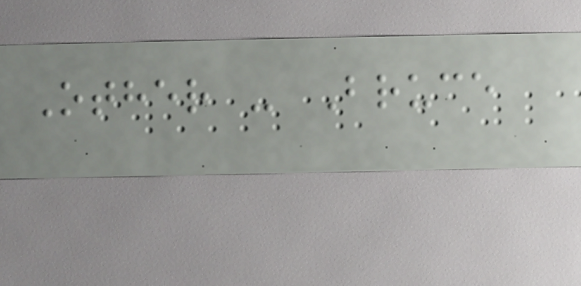Other - Bruce
